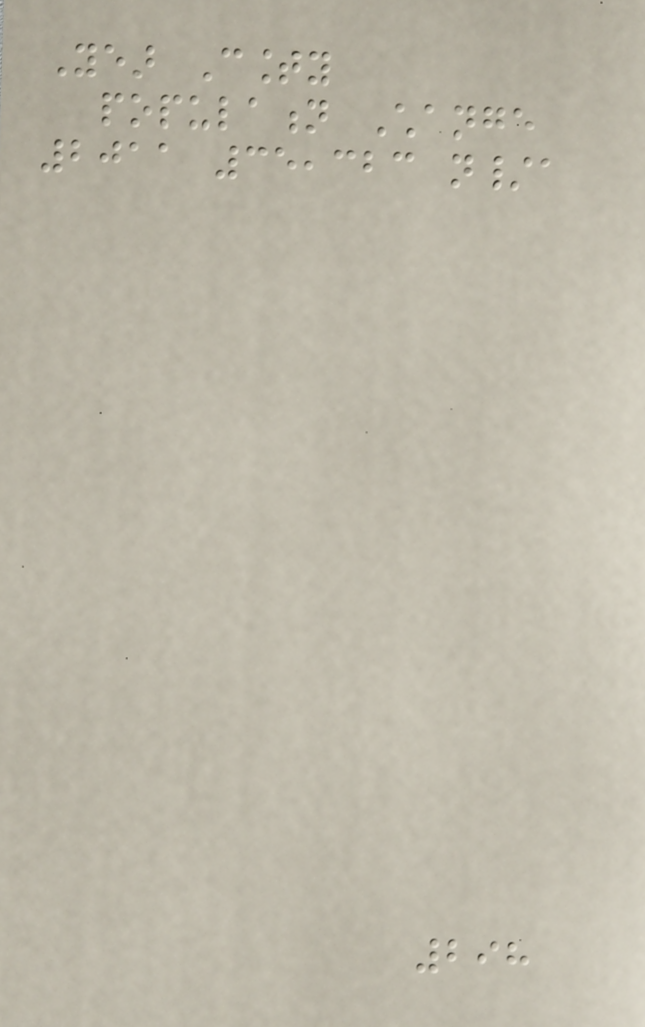Year County
population Change
2011 35,323 n/a
298
